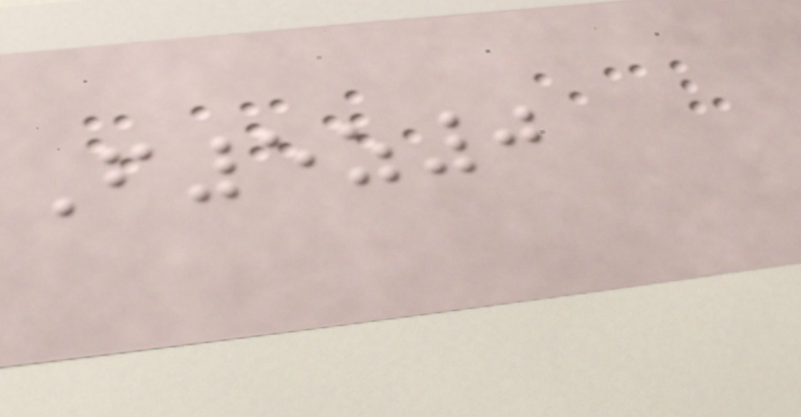F5z0
